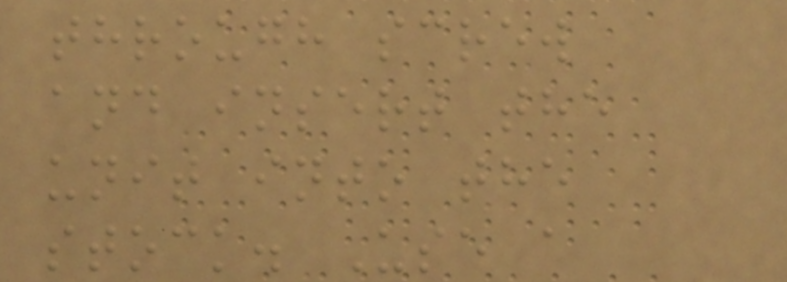through screw
and insert the
unit into the
stock. Use a
